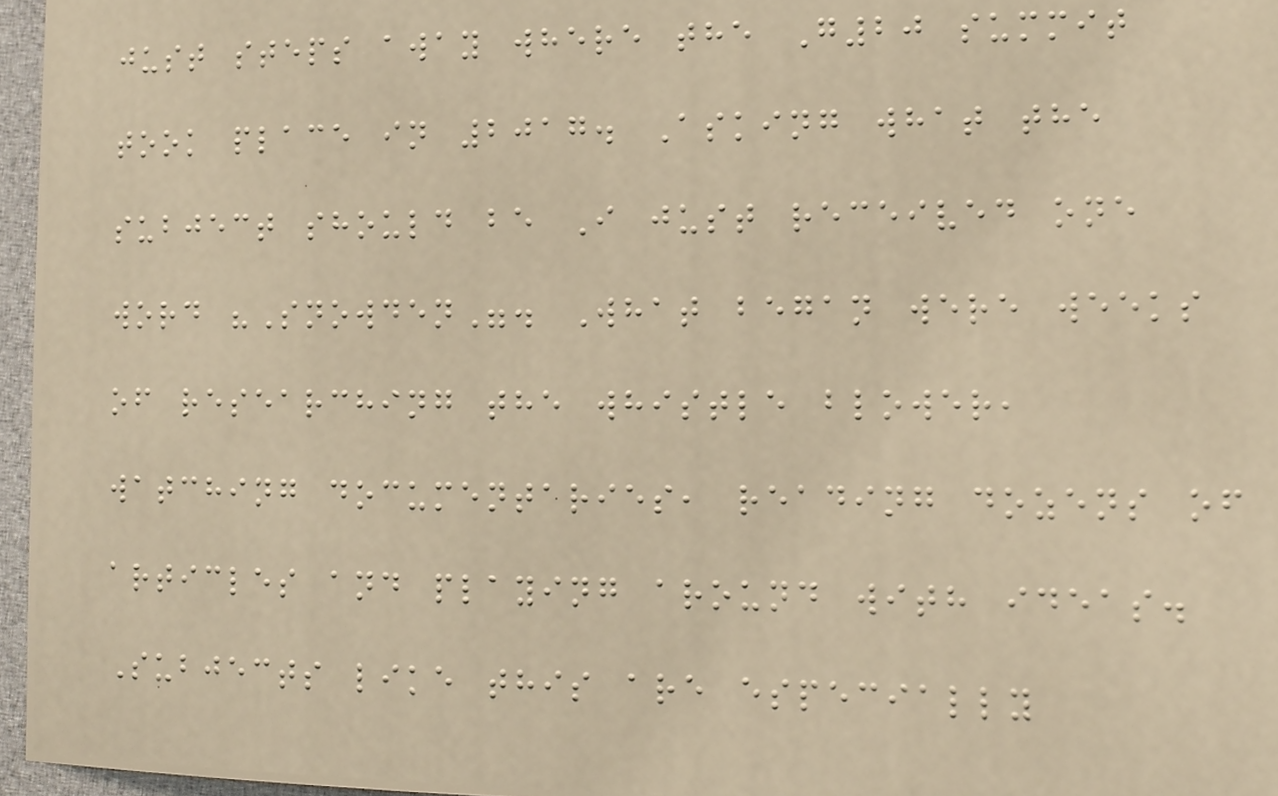just steps away where the G20 summit
took place in 2017. Asking what the
subject should be I just received one
word "Snowden". What began were weeks
of researching the whistle blower,
watching documentaries, reading dozens of
articles and playing around with ideas.
Subjects like this are especially
